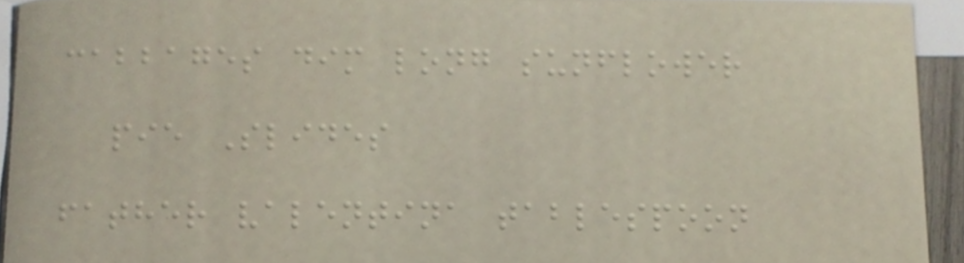cabbages dim long sunflower
pie Slides
father valentina tablespoon
